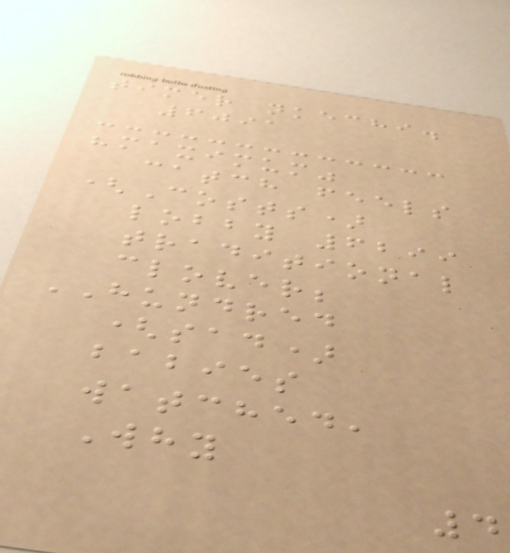timer nkechi.
6091
"maximum"
catch feels
(Costs)
lobby 6299
traditional
clover;
HUNDRED
(sad)
babies
watched,
Why
4
